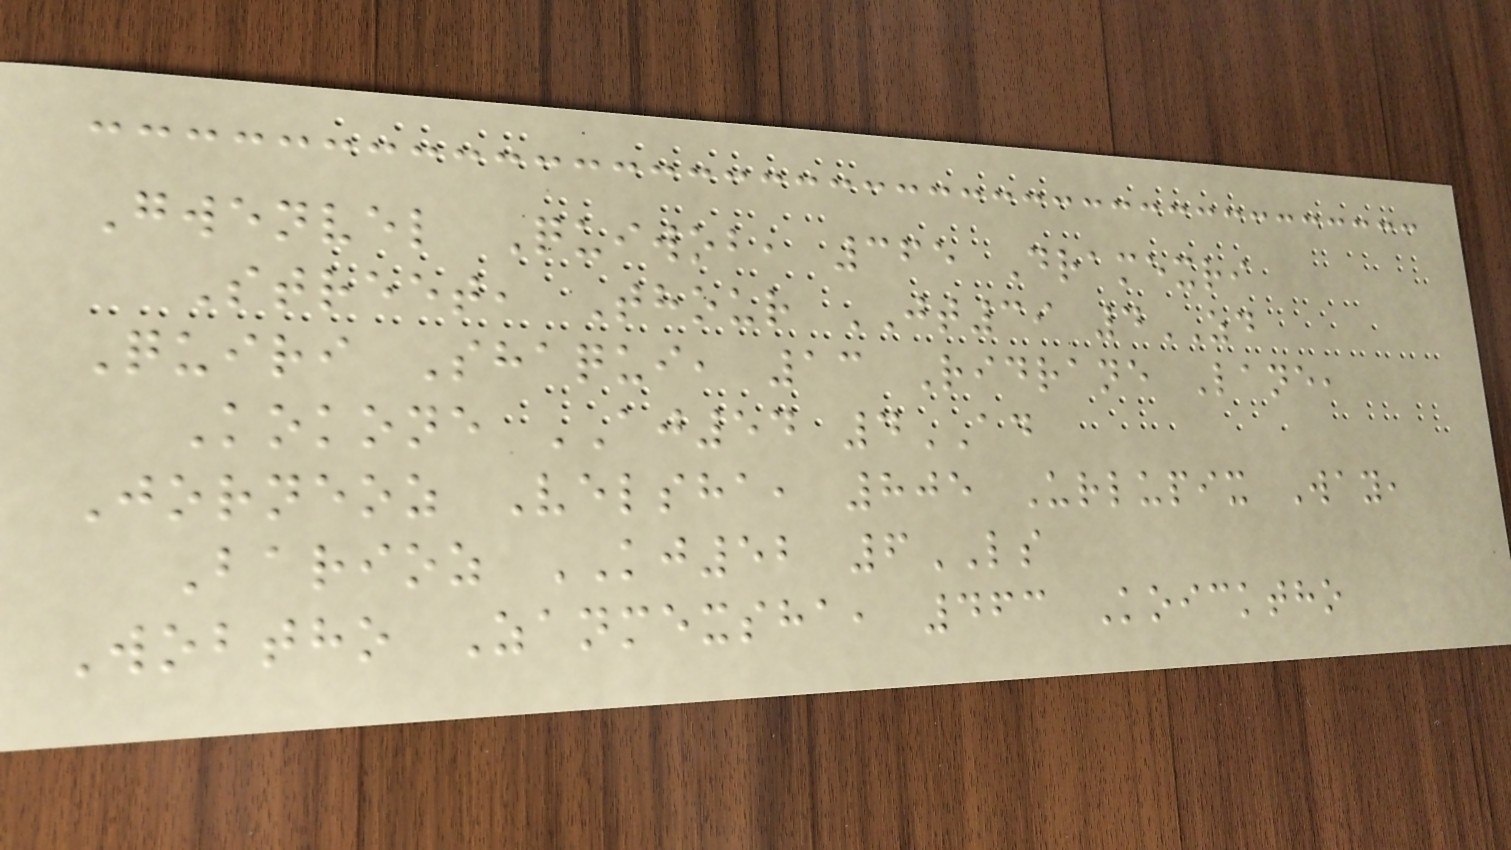Gwenvel Quiwob, 365 Dramexri
Street, Thour JT39 4ZD
Quiri Shaqui, 13 Ridrane Lane,
Kokone AJ54 4AD
Jorneoz Velsha, 805 Urlupix Way,
Barioz KJ52 6LS
Wobtho Zanmexsha, 463 Koicktho
